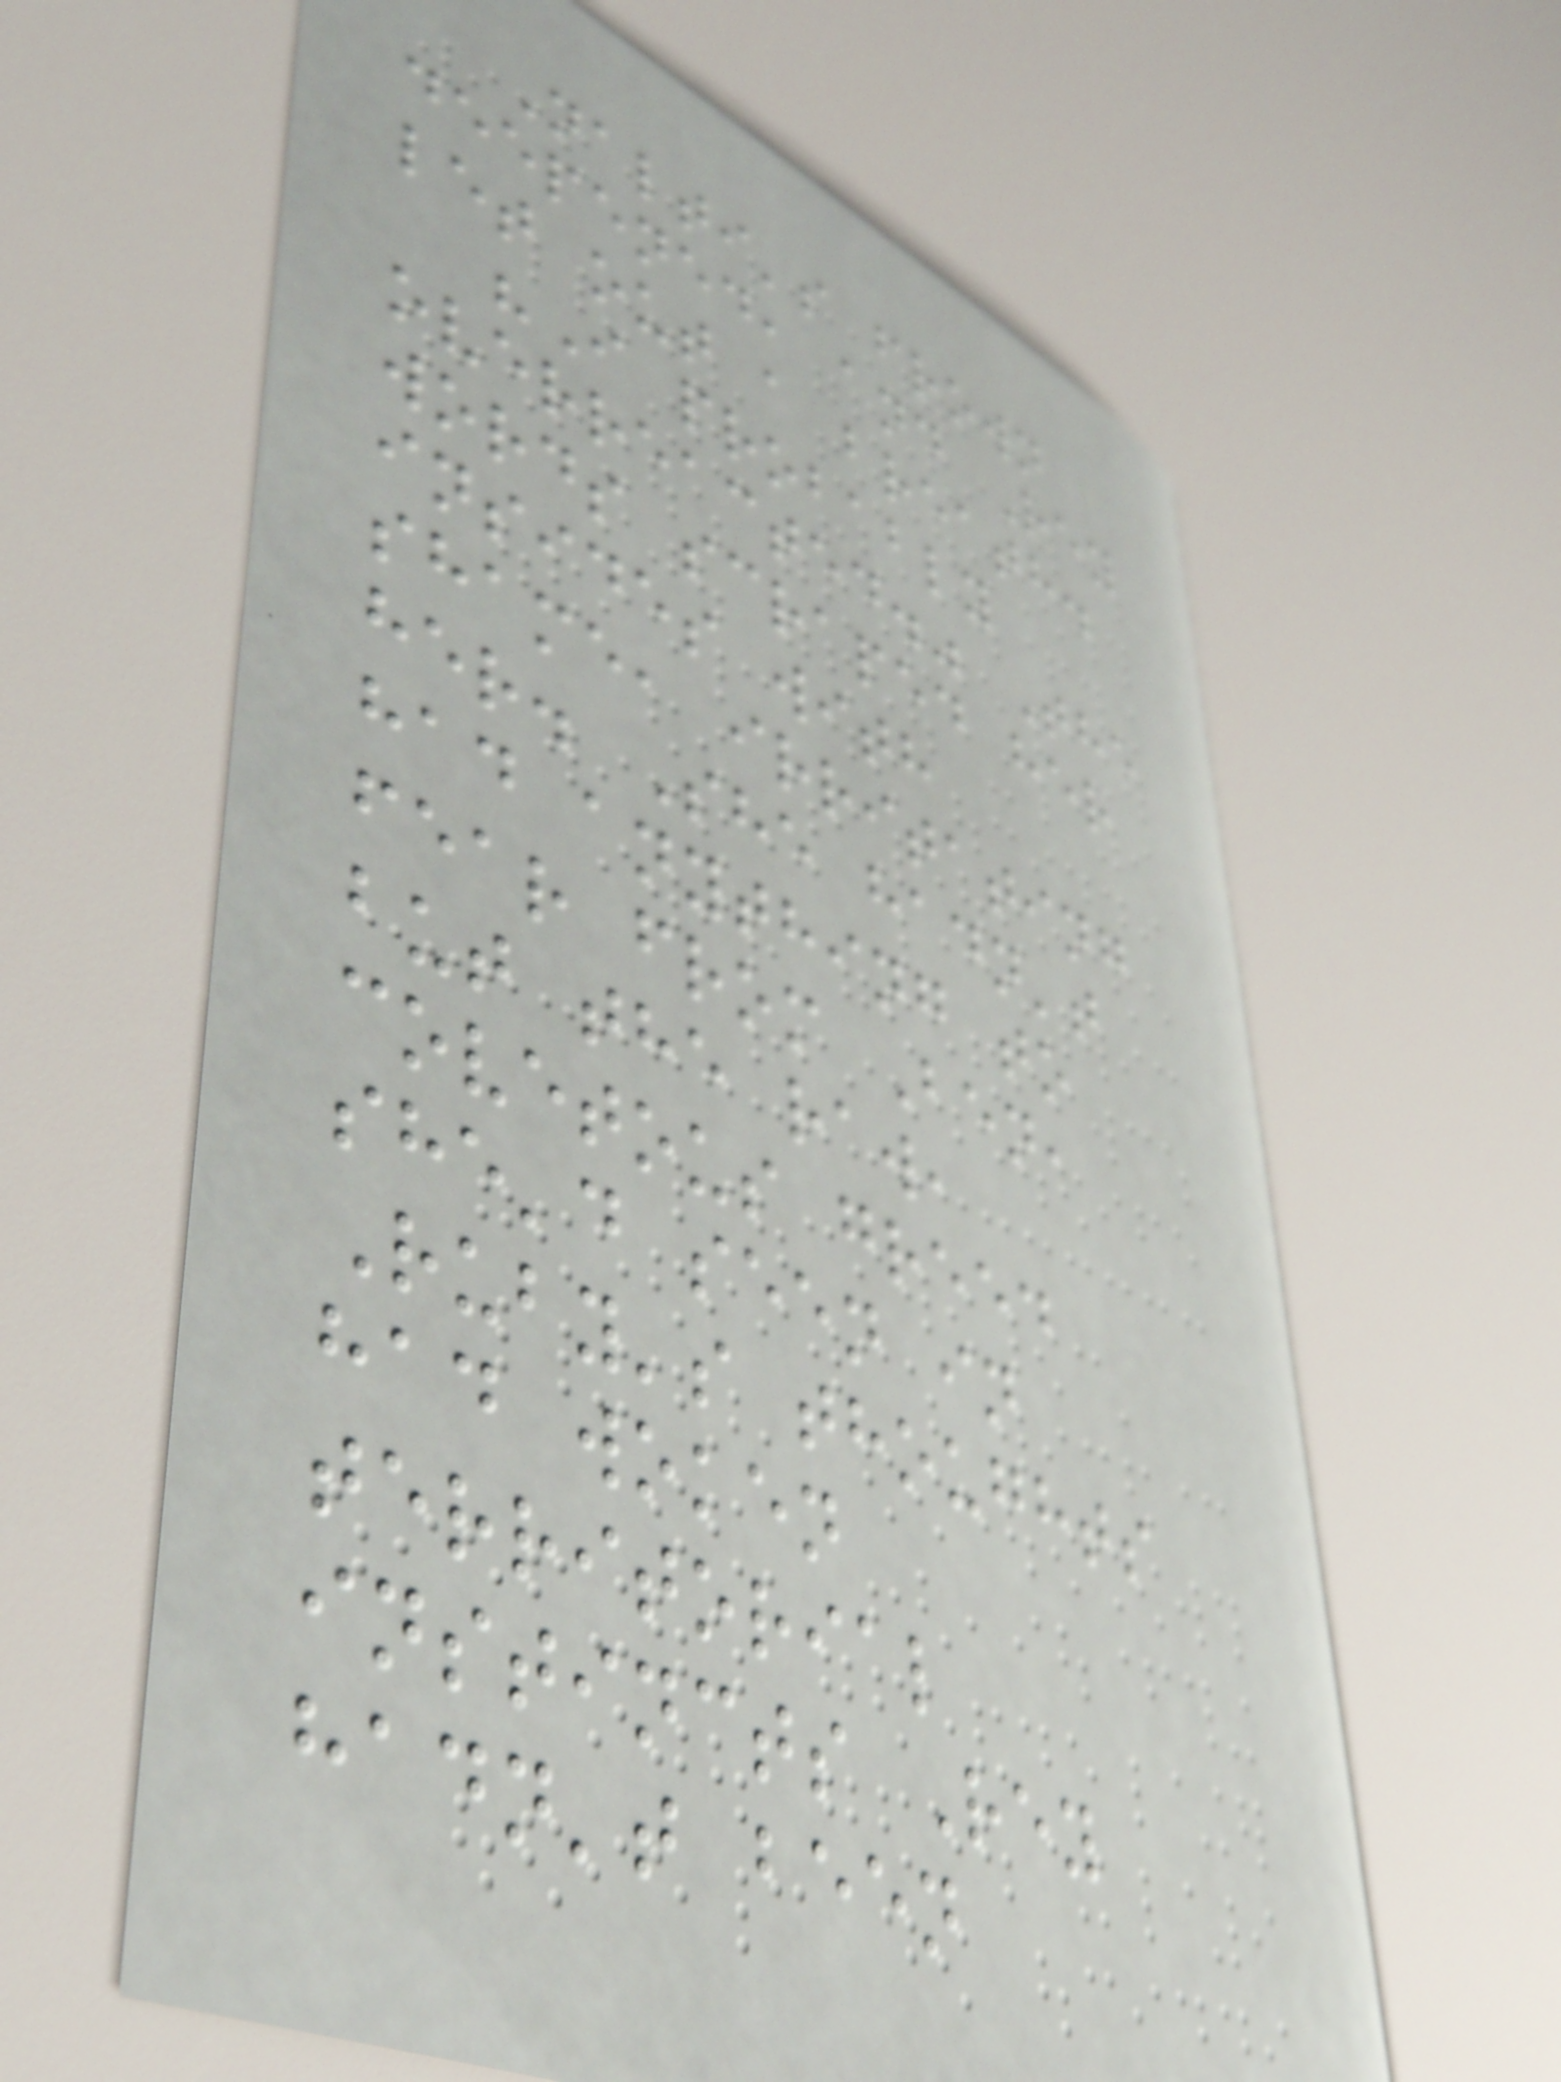Nalti's frown
deepened, and Rey
let out a breath.
"I probably
overreacted." The
words scraped her
insides with
shame, irritating
her. She hadn't
had anything to
fear from Ben,
but the raw,
covetous greed
she'd seen in
Ruby's thoughts
had woken
territorial
instincts Rey
hadn't been
